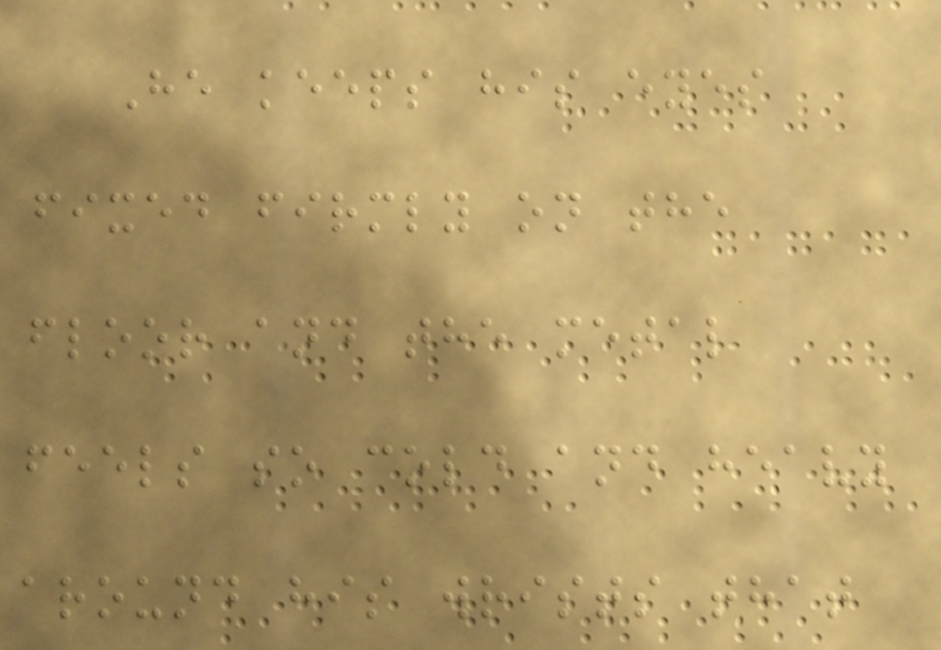He keeps his eyes
fixed firmly on the
floor and the metal
feels so cold and heavy
around his wrists that
